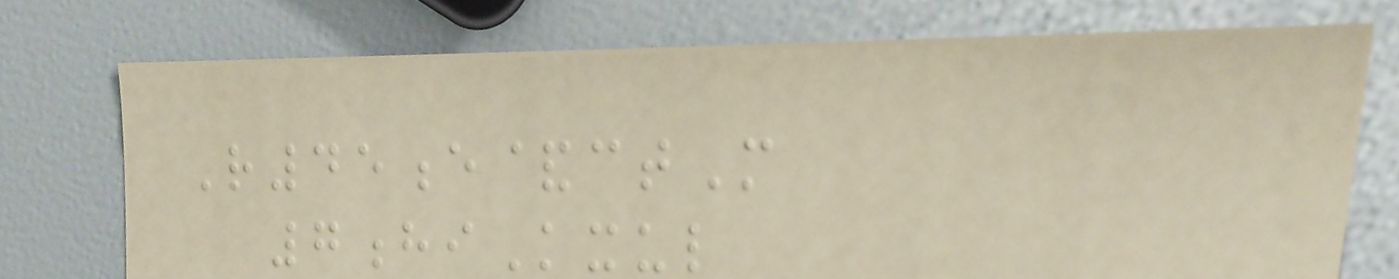R45e&ctM
7hiKxul
